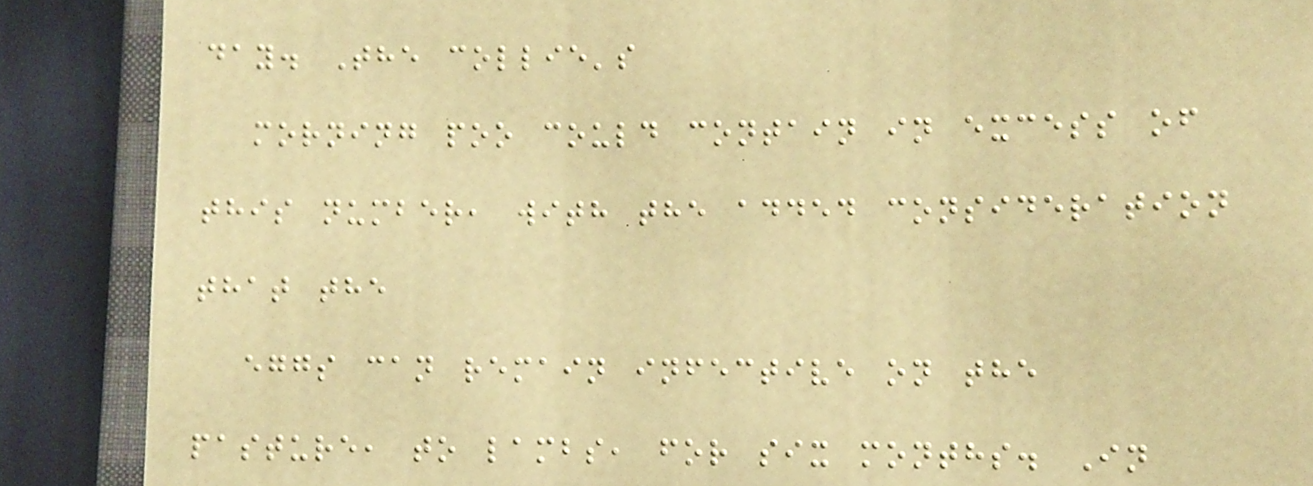day. The collie's
morning poo could contain in excess of
this number, with the added consideration
that the
eggs can remain infective on the
pasture, to lambs, for six months. In
